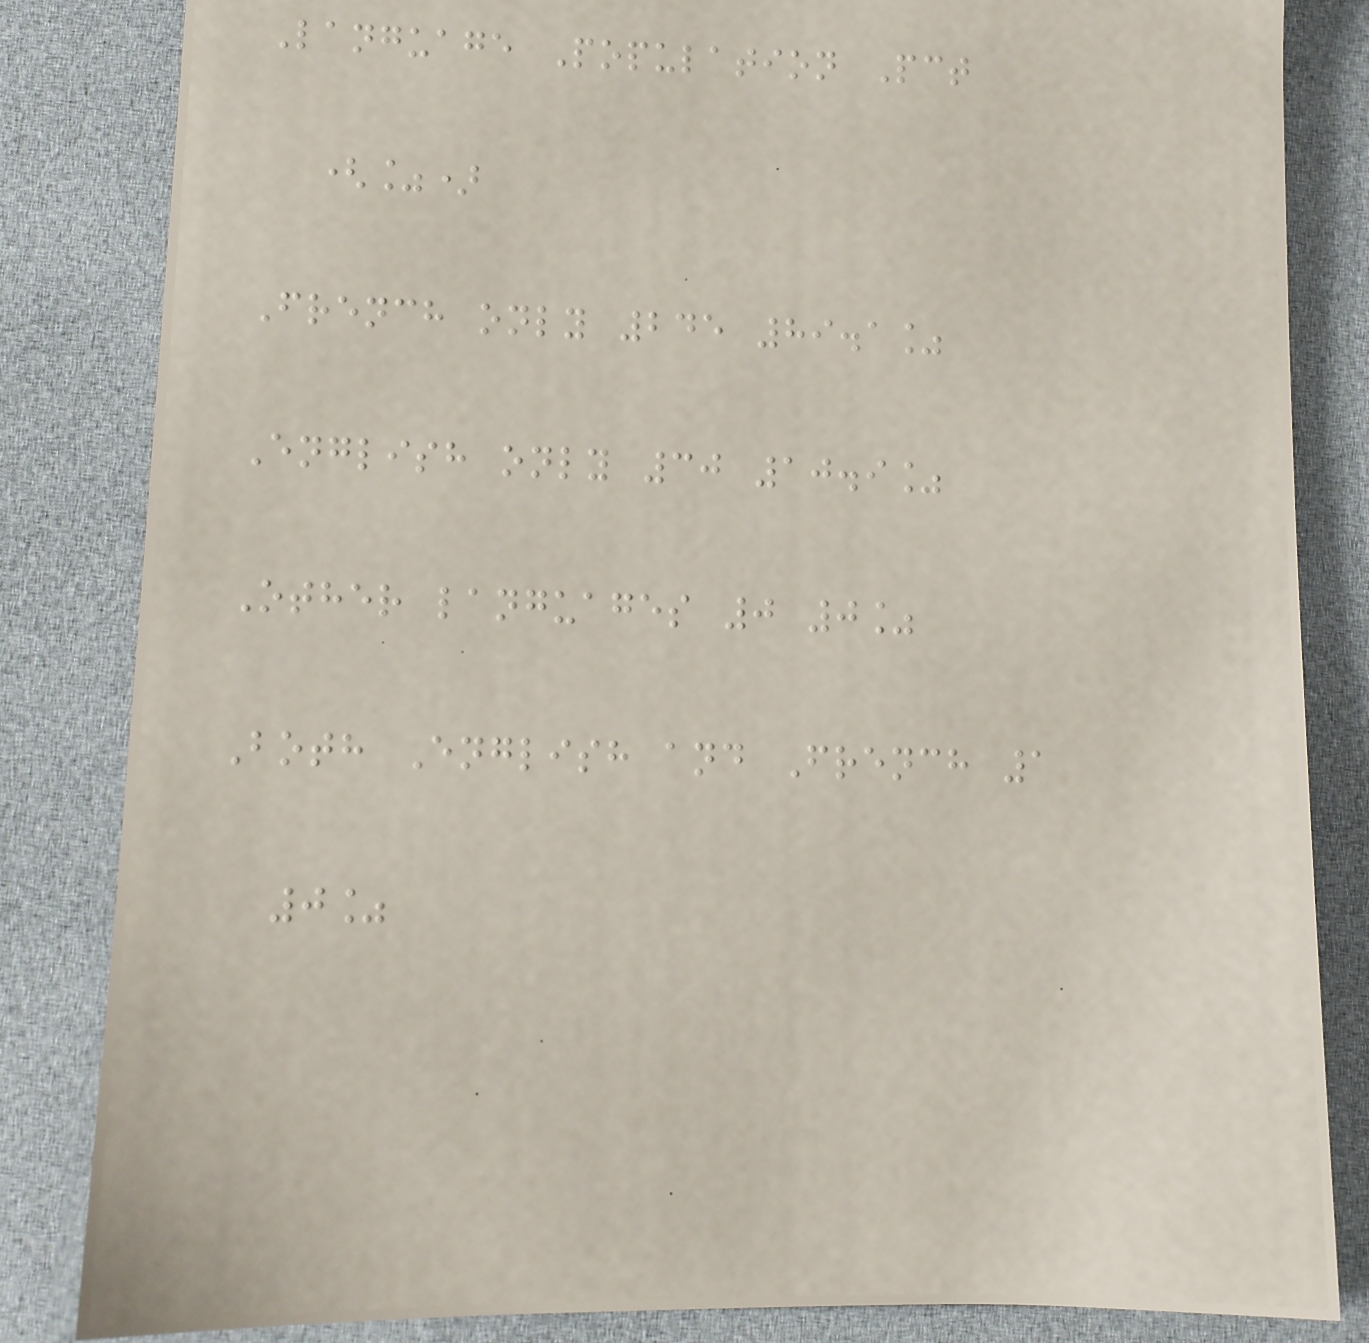Language Population Pct
(%)
French only 245 89.1%
English only 30 10.9%
Other languages 0 0%
Both English and French 1
0%
